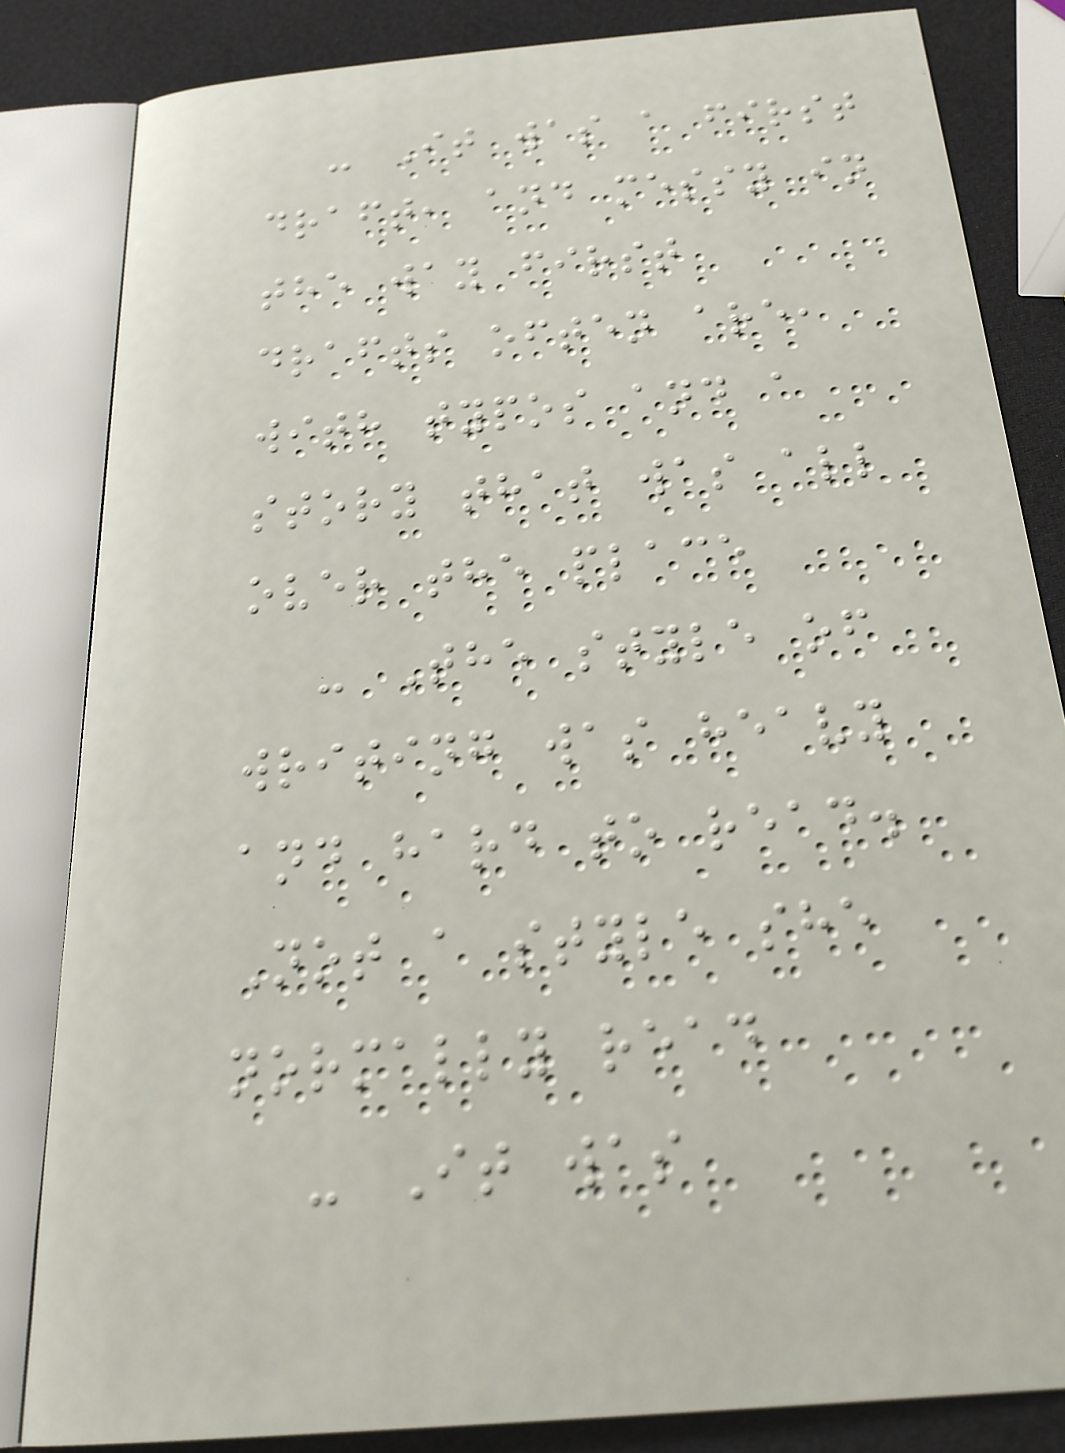- It was a first
draft, and messy in
the way first
drafts often are,
with typos and a
story that was all
over the place
- The style of
writing was heavy
and hard to read.
Not a style she
normally read
- It was
